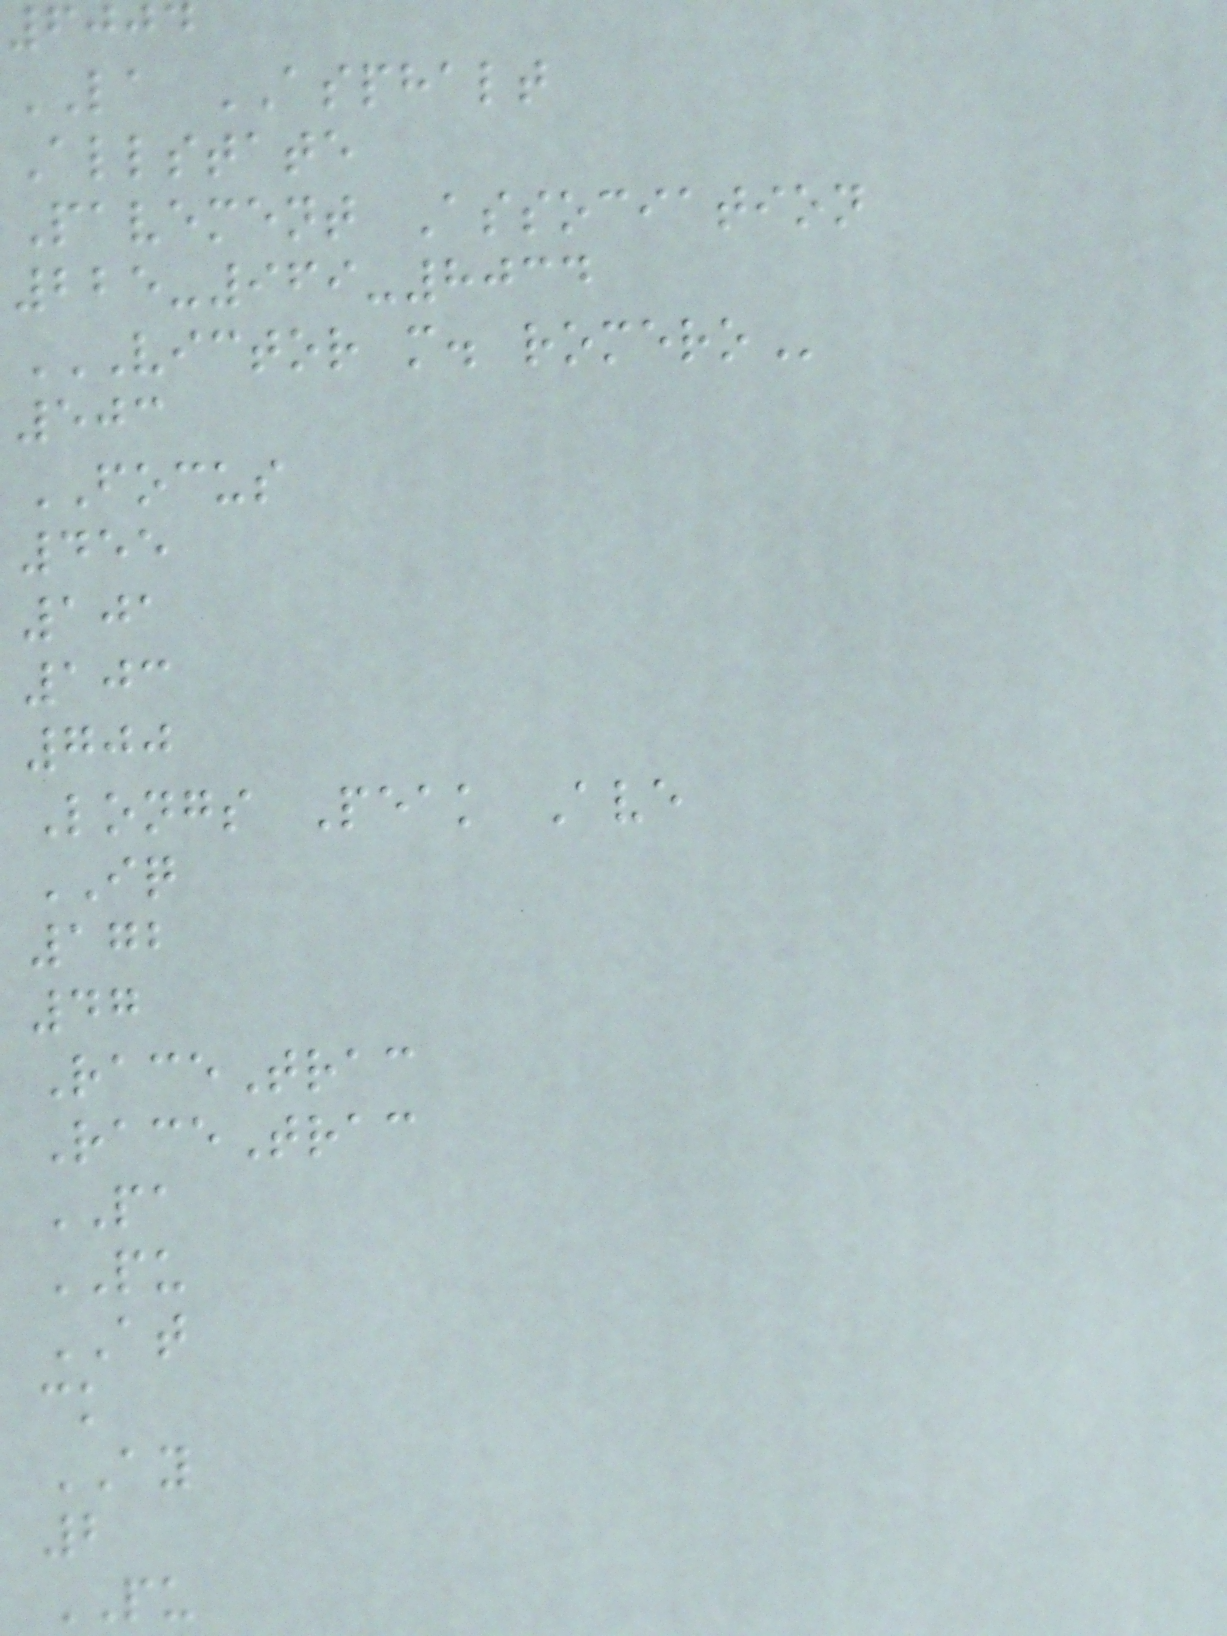6004
LA ASPHALT
Allstate
Pavement Association
225-969-8034
VICTOR M. ROMERO
503
FOCUS
455
101
103
700
Longs Peak Ave
IQ
172
47
RaceTrac
RaceTrac
PA
PU
AT
ck
AY
2
PU
